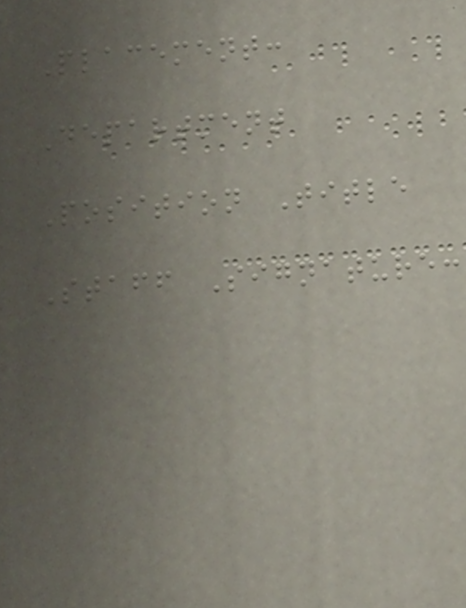Placement:
Department
Position Title
Staff Signature:
